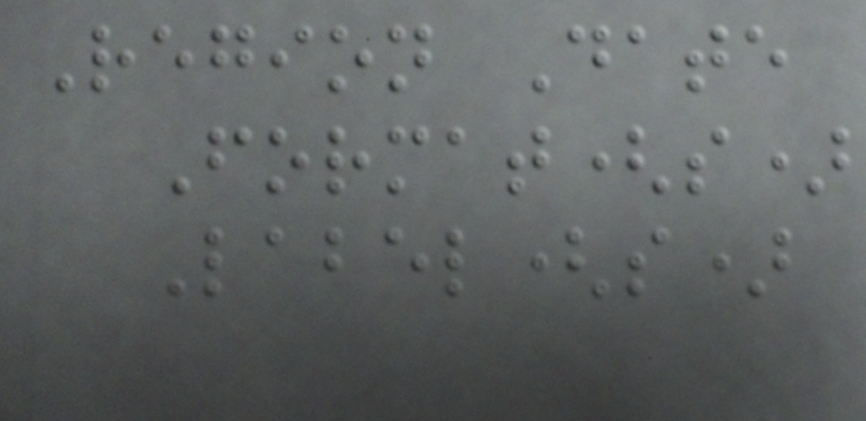Region Date
Format(s)
Label(s)
